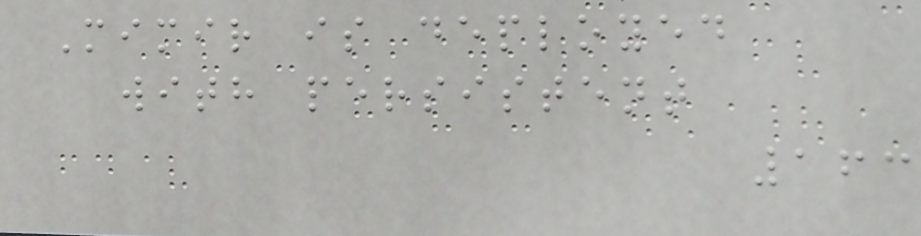Mimir is deployed
with persistent
163
